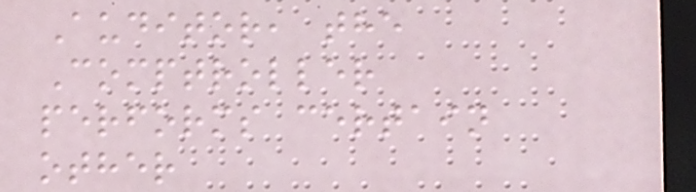Auditor, the
Comptroller
performs certain
other
